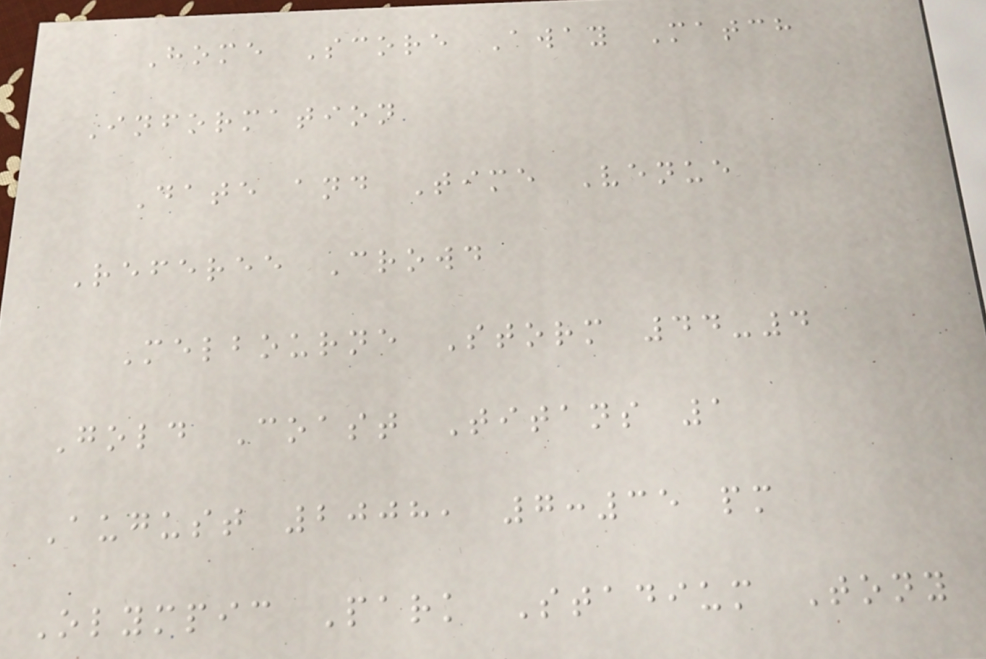Home Score Away Match
Information
Date and Time Venue
Referee Crowd
Melbourne Storm 44-4
Gold Coast Titans 1
August 2008, 7:35 pm
Olympic Park Stadium Tony
